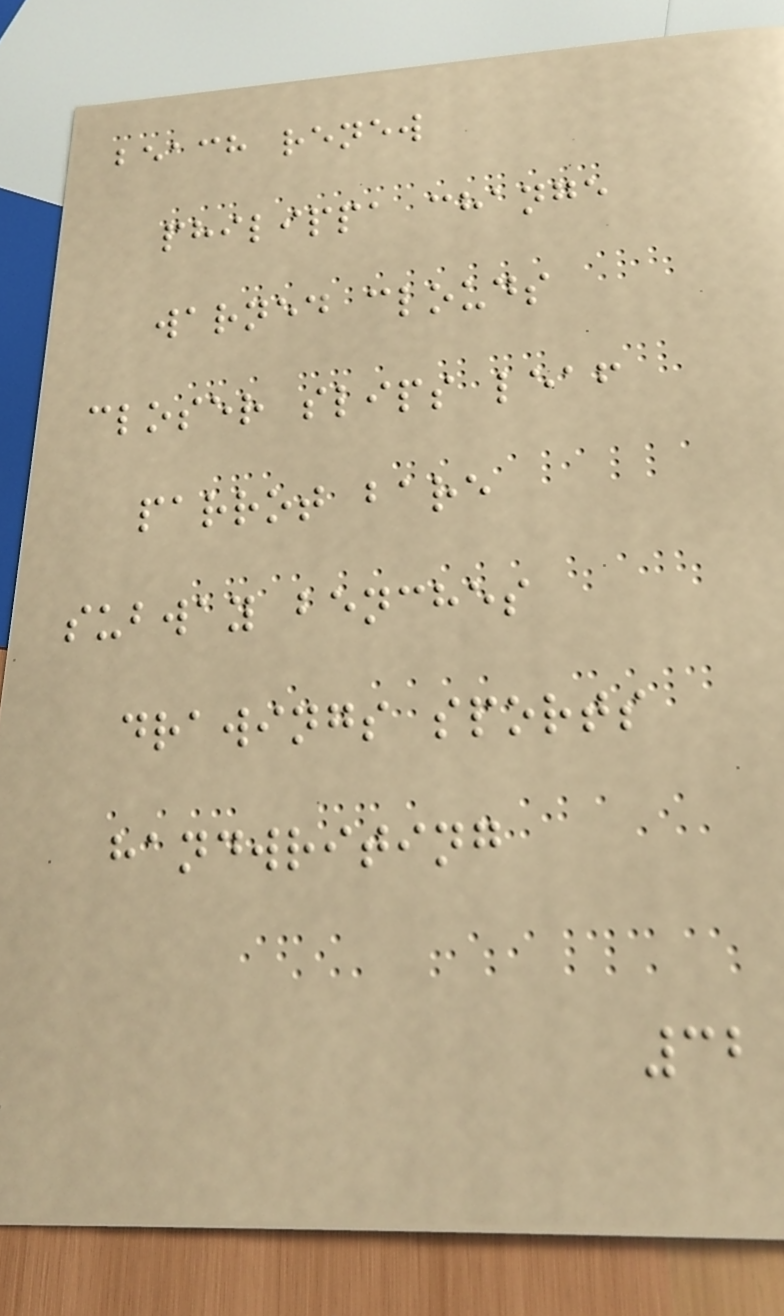beach renew
philippa change
warned clouds
closer slips leaf
parrot bare
subway benches
drawings sports
handwriting
32
